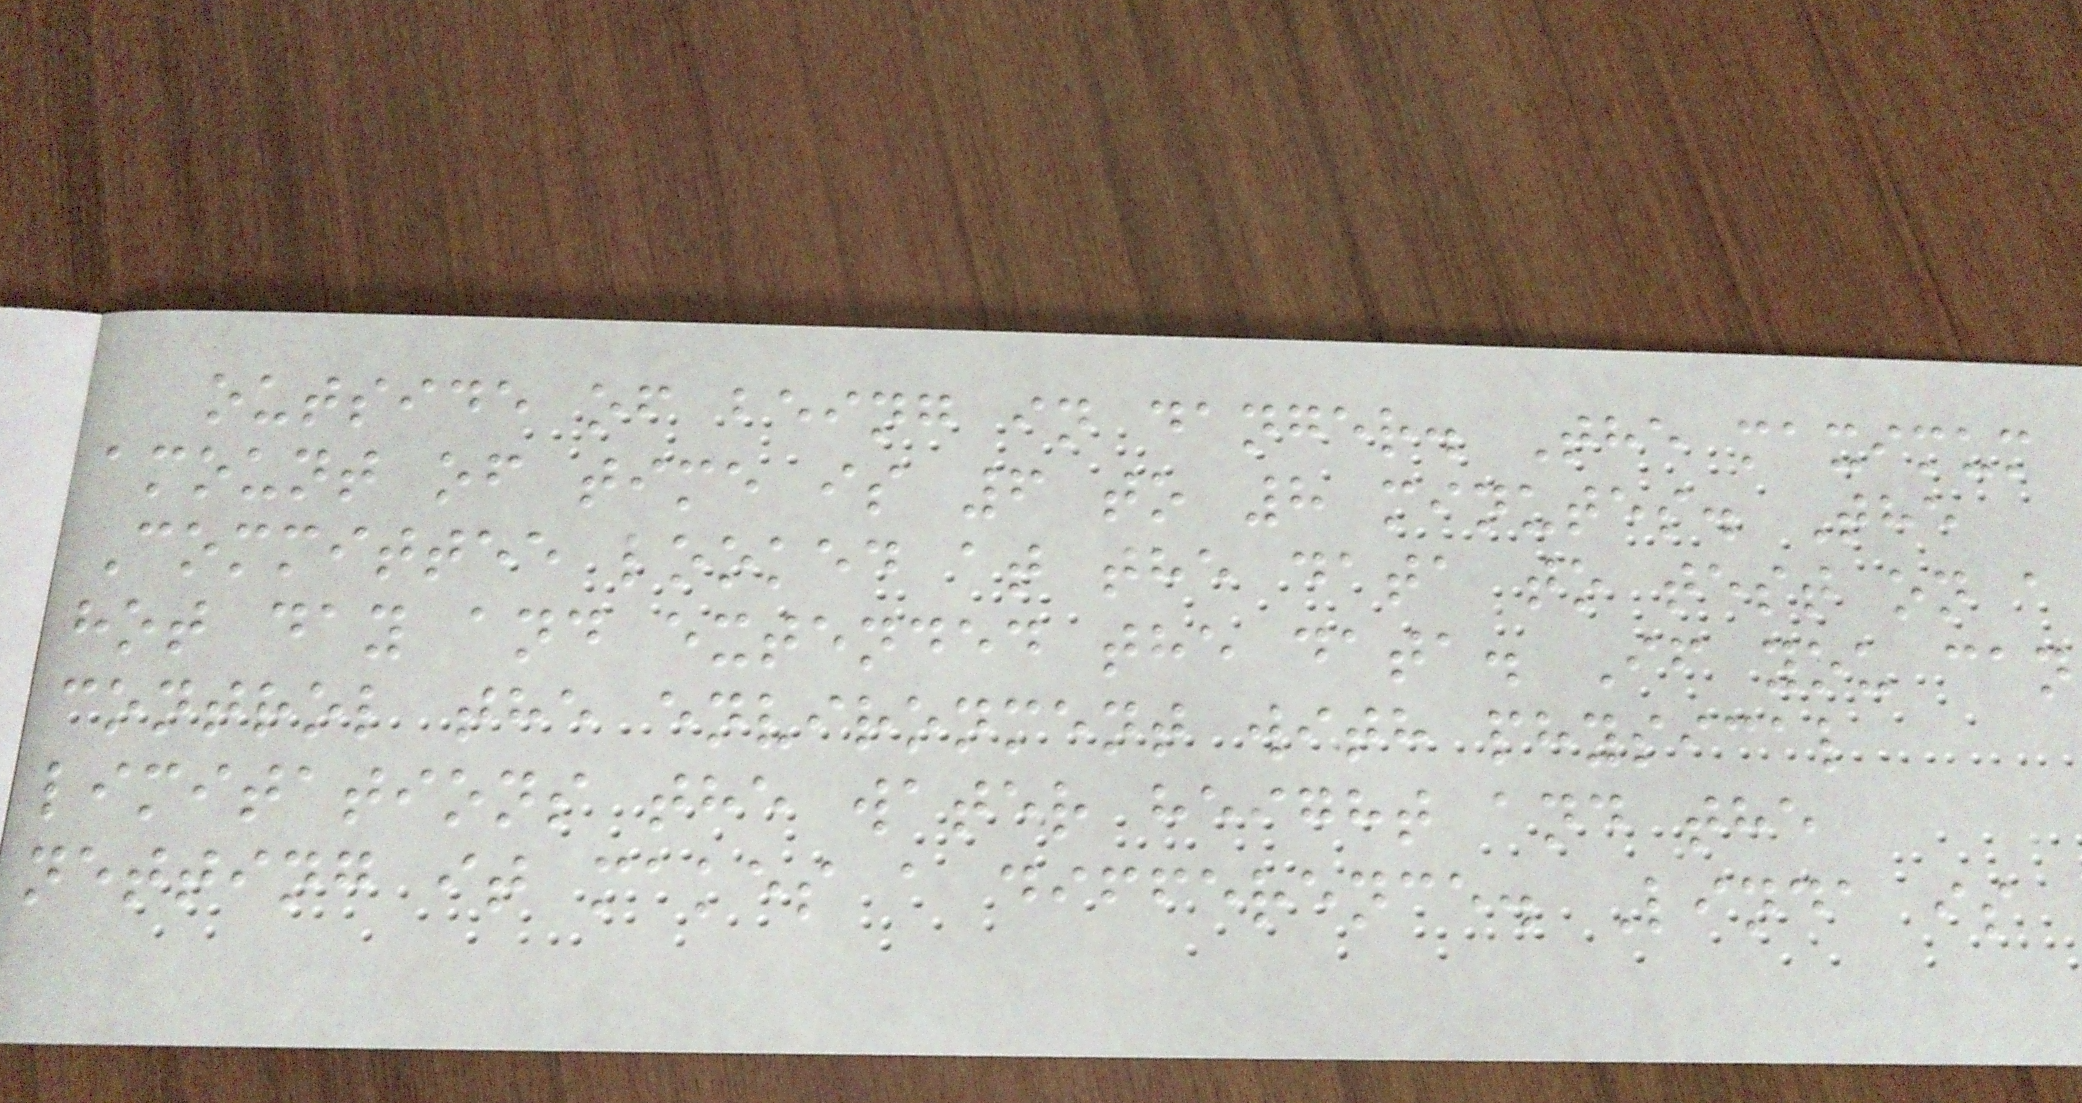outside of being in danger. The maximum
amount of time is 6 to 8 minutes. The
Committee looked at the data to test on a
hot day and extended the data. If you can
control the environment with physical
limitations the water height and the
netting it makes a difference. Linda is
